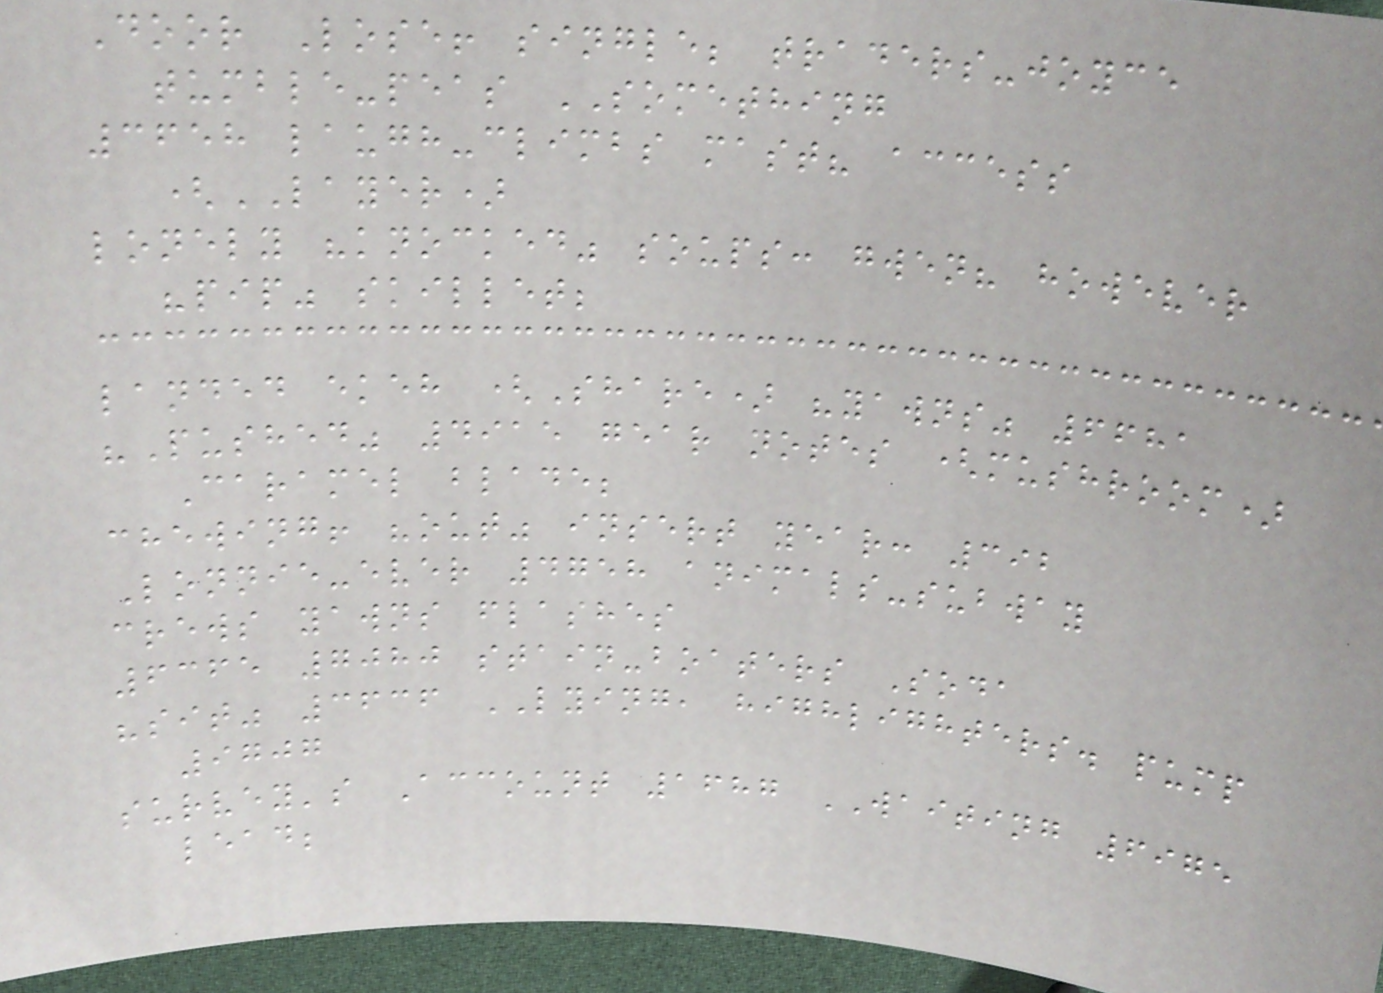Door Lose! single; traders-joyce
tumble-peas SOMETHING
3658 laugh-climbs mast? access
(LAYER)
lonely "knocked" soups: gwen? however
"pip" skillet;
landed ekeh (Share) "yawns" 6681
"Pushed" 4915 gear notes (mushroom)
Caramel blade;
chewing! "out" insert year: 392
Lonnie-ever 4758 animals-subway
crews yawns flashes
6365 7080 stain-boaters Soda
"sit" 3636 LYING, highlighters. pump
9707
survey's Account 1687 WAITING 6975
lead;
